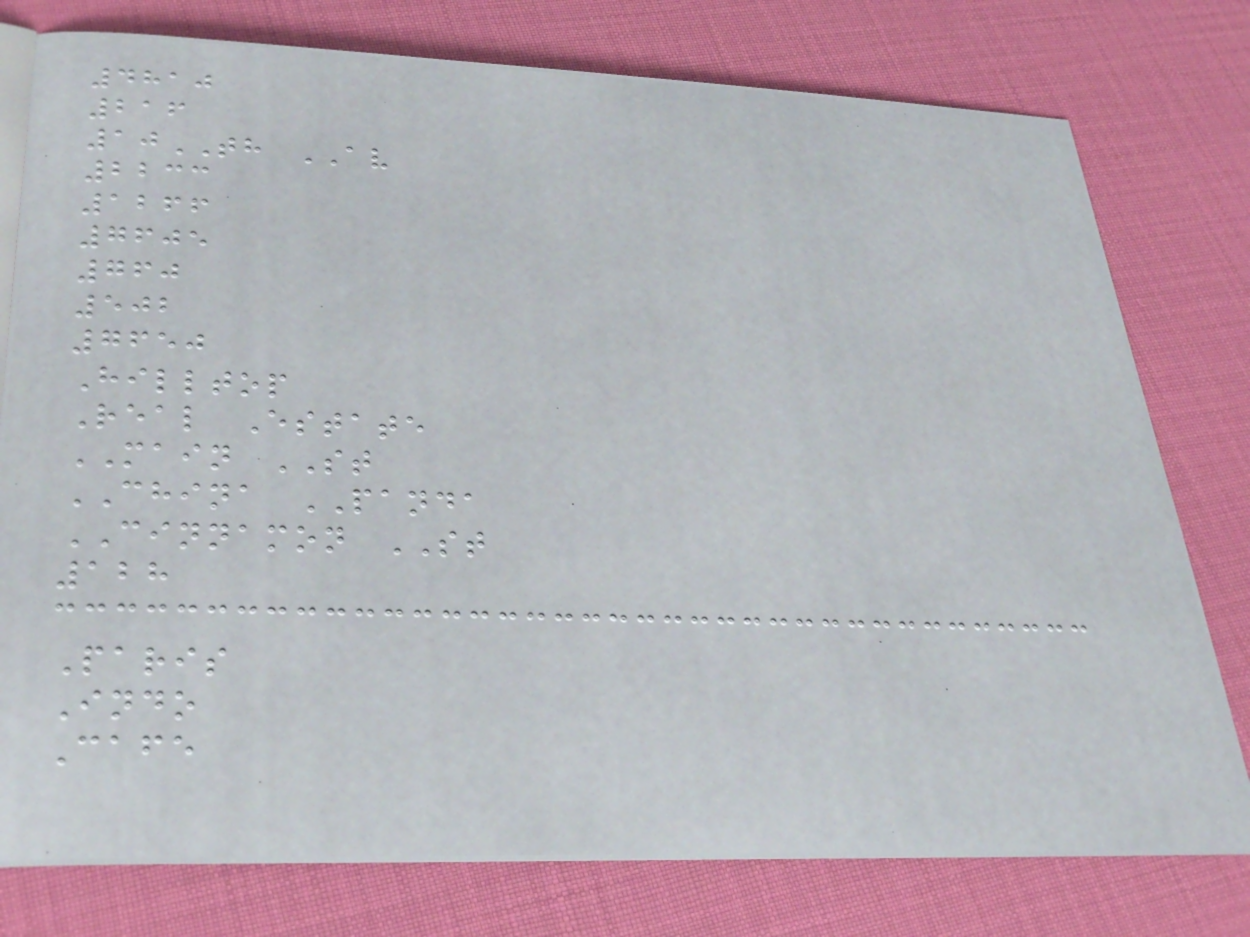4810
216
10TH AV
2233
1266
7605
760
502
7650
Hilltop
Real Estate
MAIN ST
CHINA PANDA
CINNAMON ST
128
Paris
Indo
Cafe
